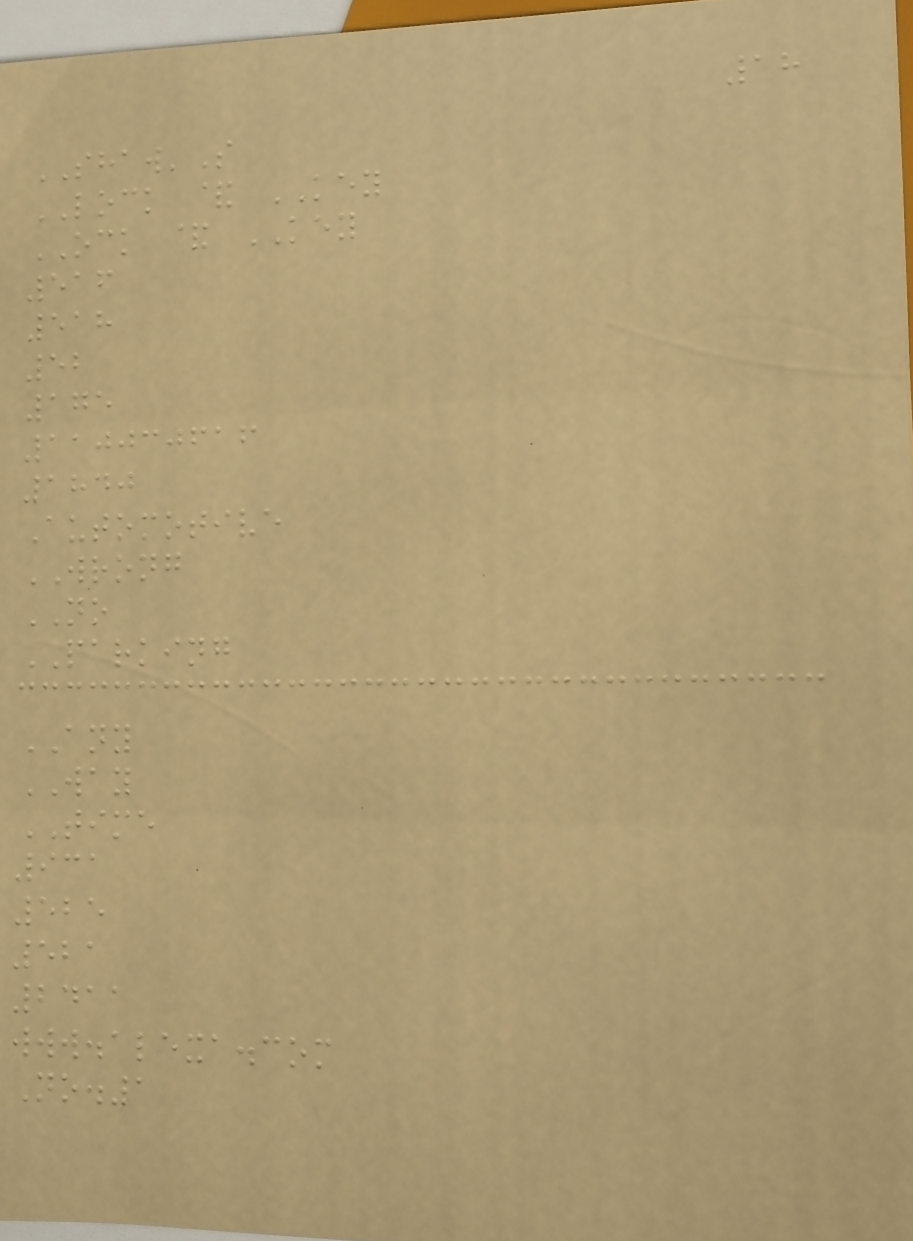18
SHAW'S
LOCK & KEY
OCK & KEY
516
518
52
175
110030616
1840
Automotive
WRONG
NO
PARKING
ANY
WAY
TIME
931
525
521
2411
www.alexa.com
No.1
